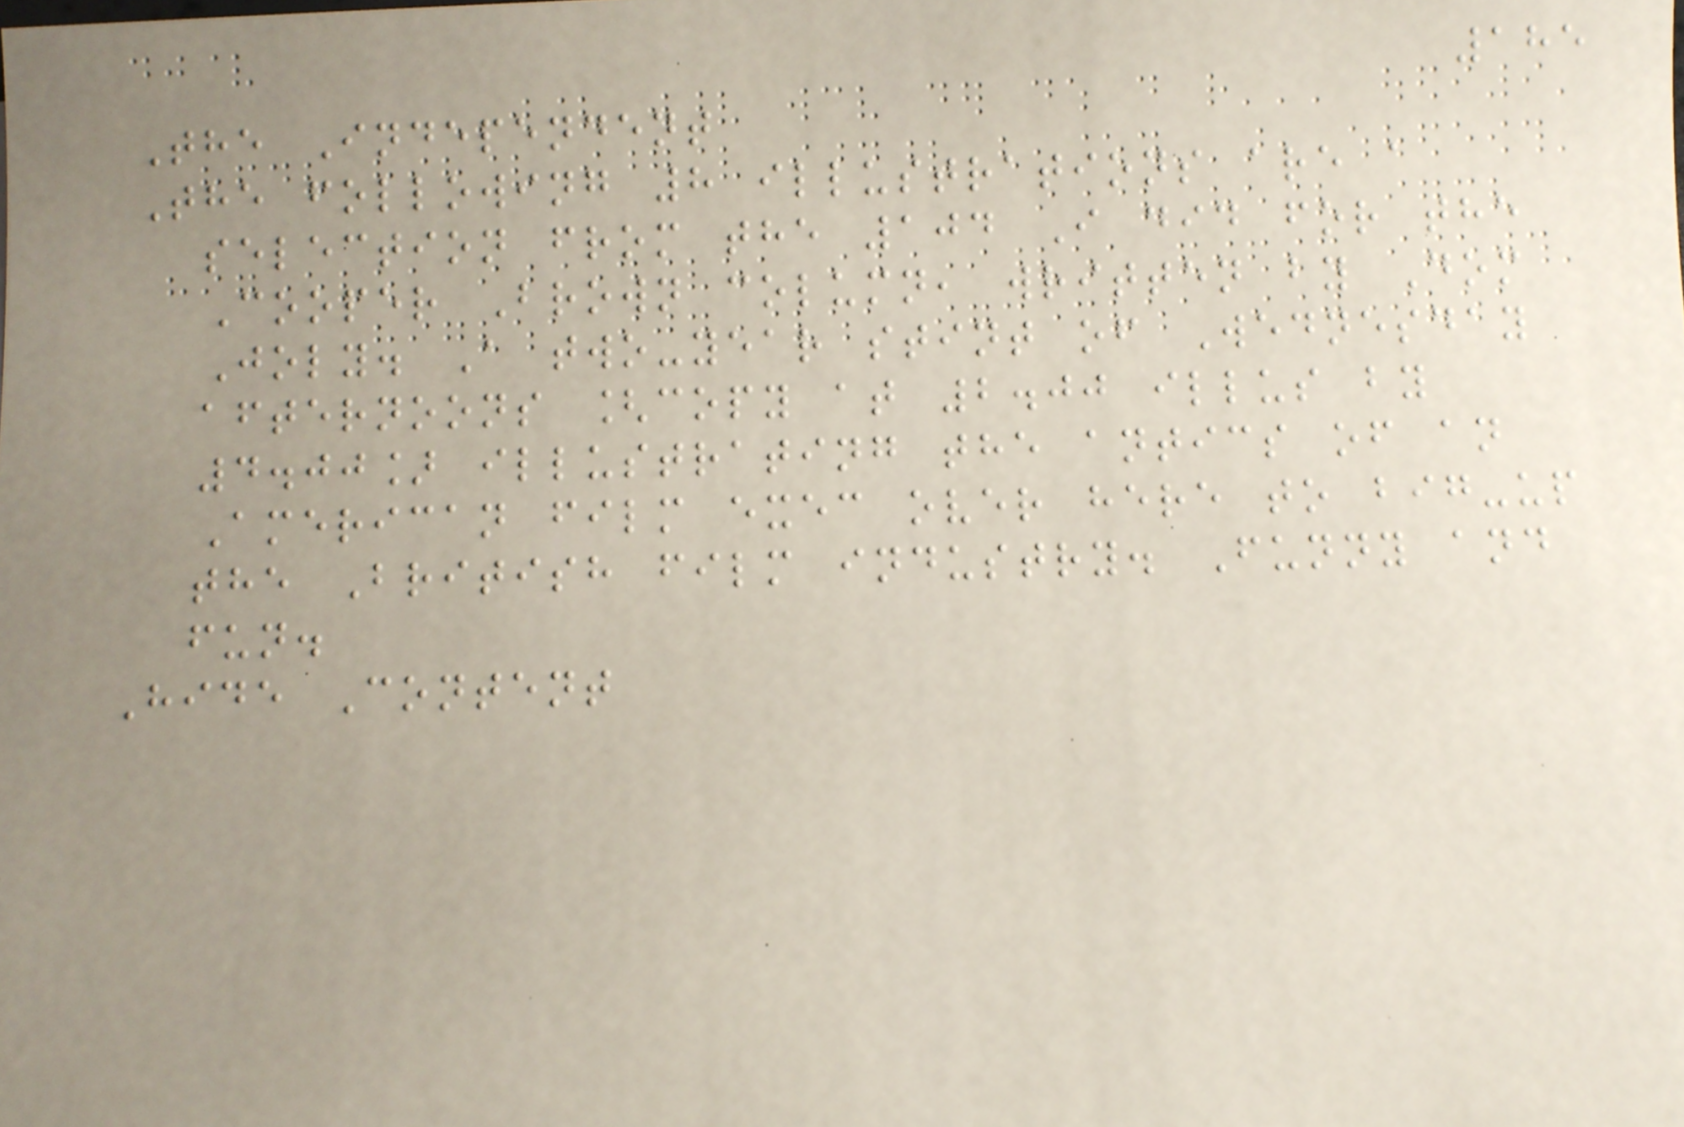185
The Independent
The following 8 illustrations are a
selection from the 104 I did for the
Cooper Brown column, written by Dom
Joly. A two-year stint of Wednesday
afternoons [copy at 2.00 illus by
4.00] illustrating the antics of an
American film exec over here to big-up
the British film industry. Funny and
fun.
Hide Content
